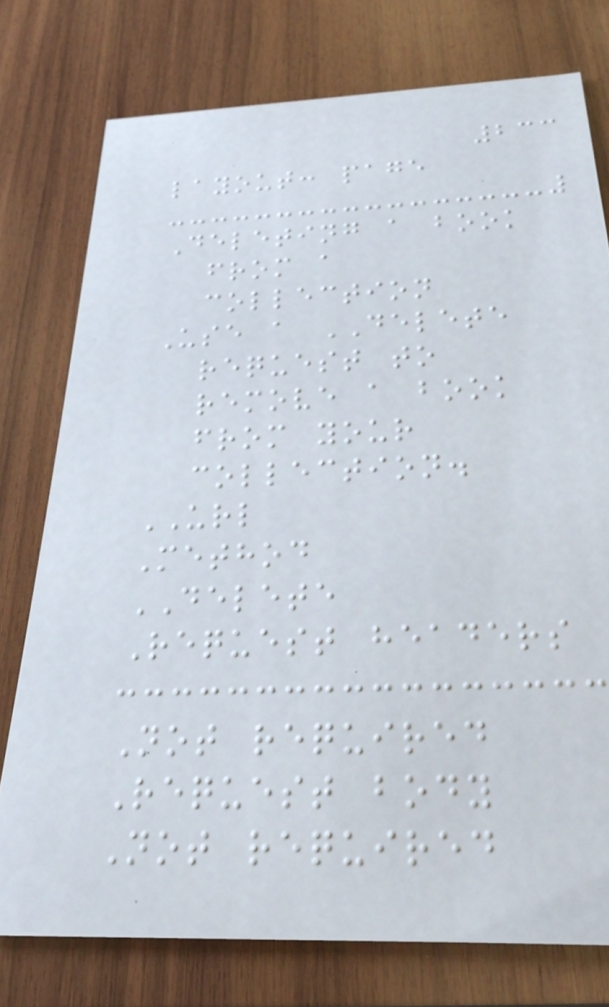233
layout: page
Deleting a book
from a
collection
Use a DELETE
request to
remove a book
from your
collection.
URL
Method
DELETE
Request headers
Not required
Request body
Not required
